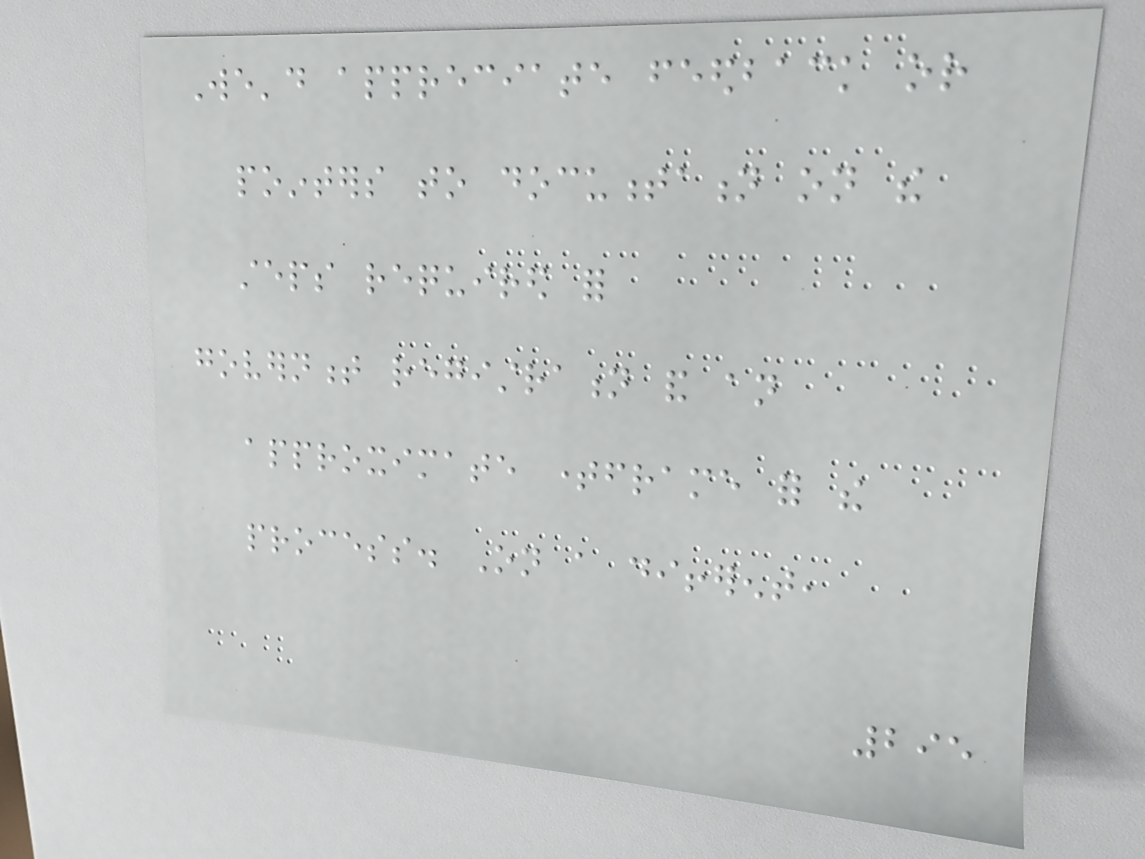We'd appreciate feedback or
pointers to documentation on the
steps required for
government registration and an
approximate timeframe for the
process. On a different,
295
